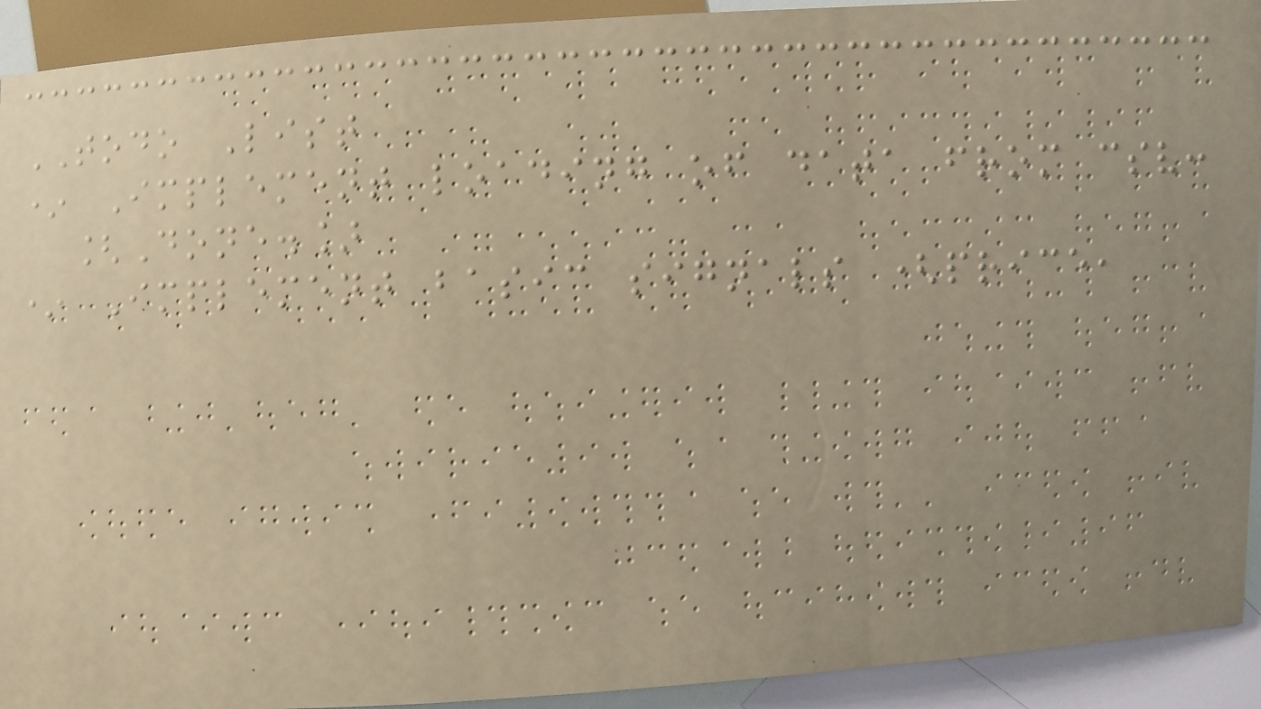TODO List
* Implement loading of data from csv:
[Done.]
* Implement basic signals (price,
